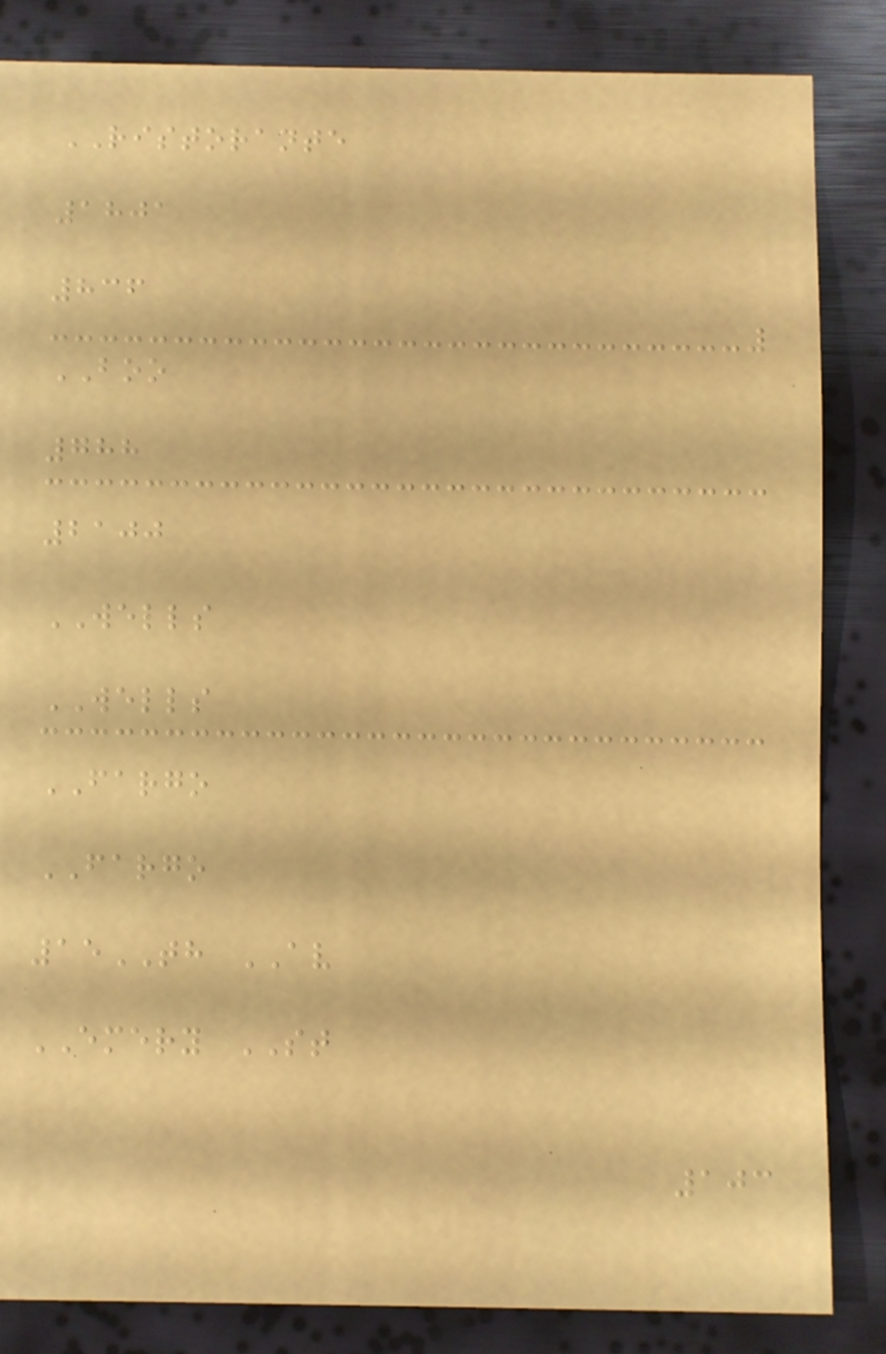RISTORANTE
1801
836
BOO
788
2100
WELLS
WELLS
FARGO
FARGO
15TH AV
EMERY ST
103
